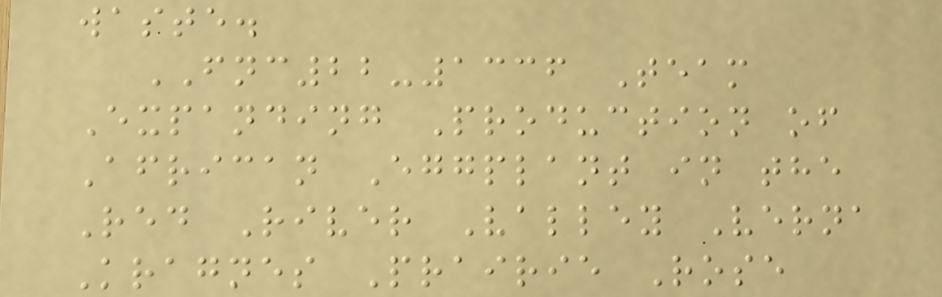waste.
FNC22-1336 Team
Expanding Production of
African Eggplant in the
Red River Valley Verna
Kragnes Prairie Rose
